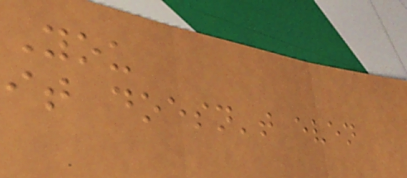You
it doesn't even
